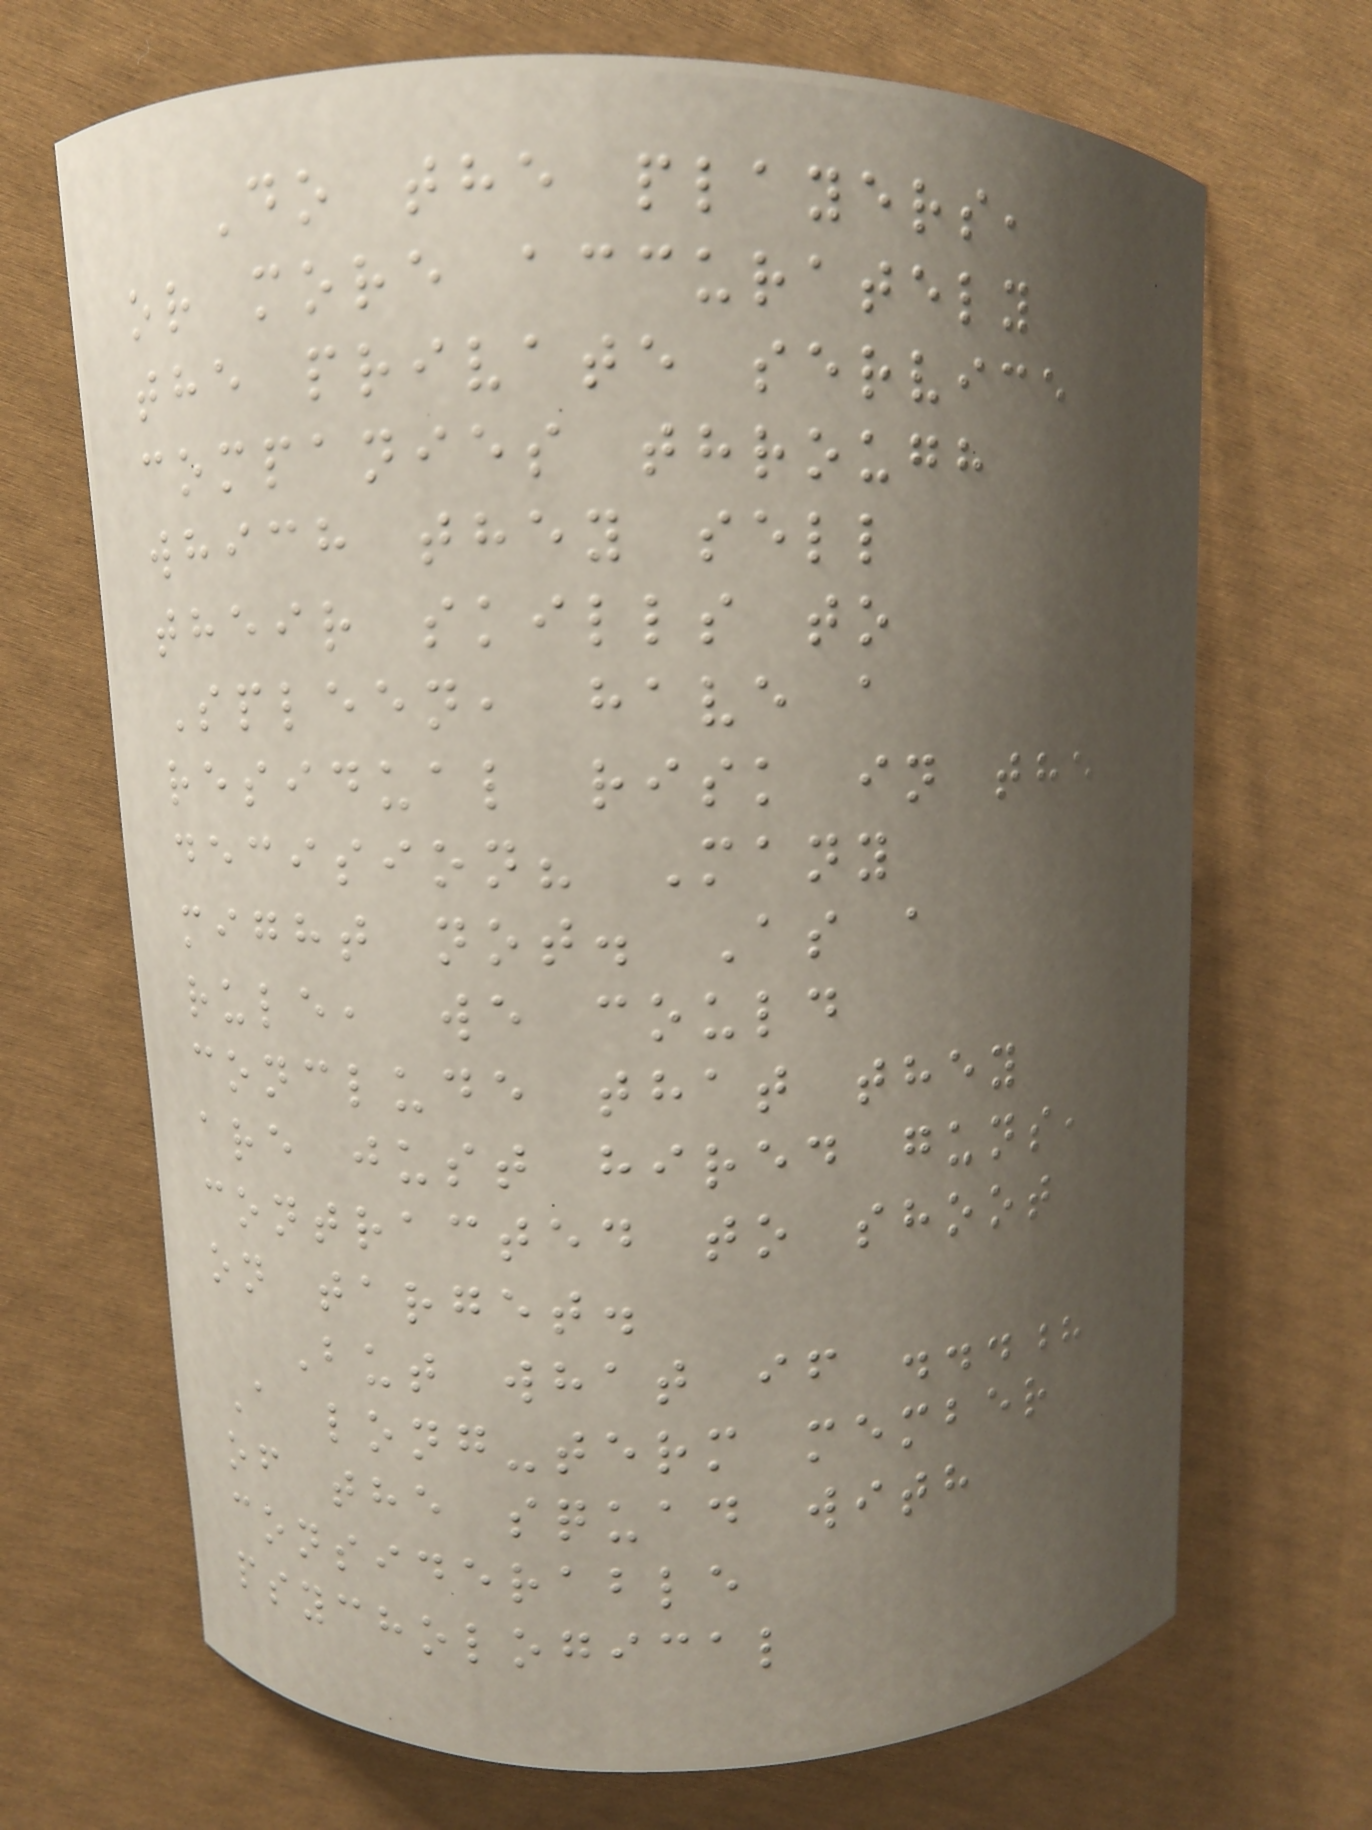Do the players,
or more accurately
the private service
companies through
which they sell
their skills to
Spleen, have a
residual risk in the
decision? Many
might not. As a
rule, we could
conclude that they
are just hired guns,
contracted to shoot
on target.
But what if ...?
A long-term member
of the squad with
considerable
psychological
